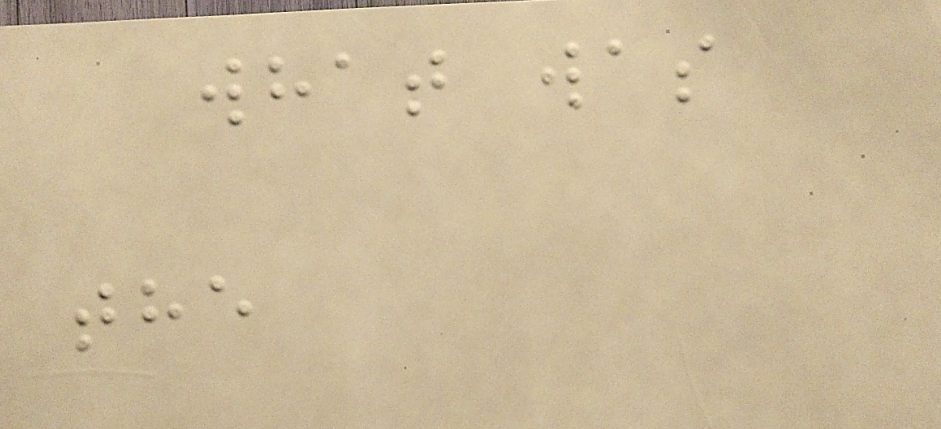what was
the
